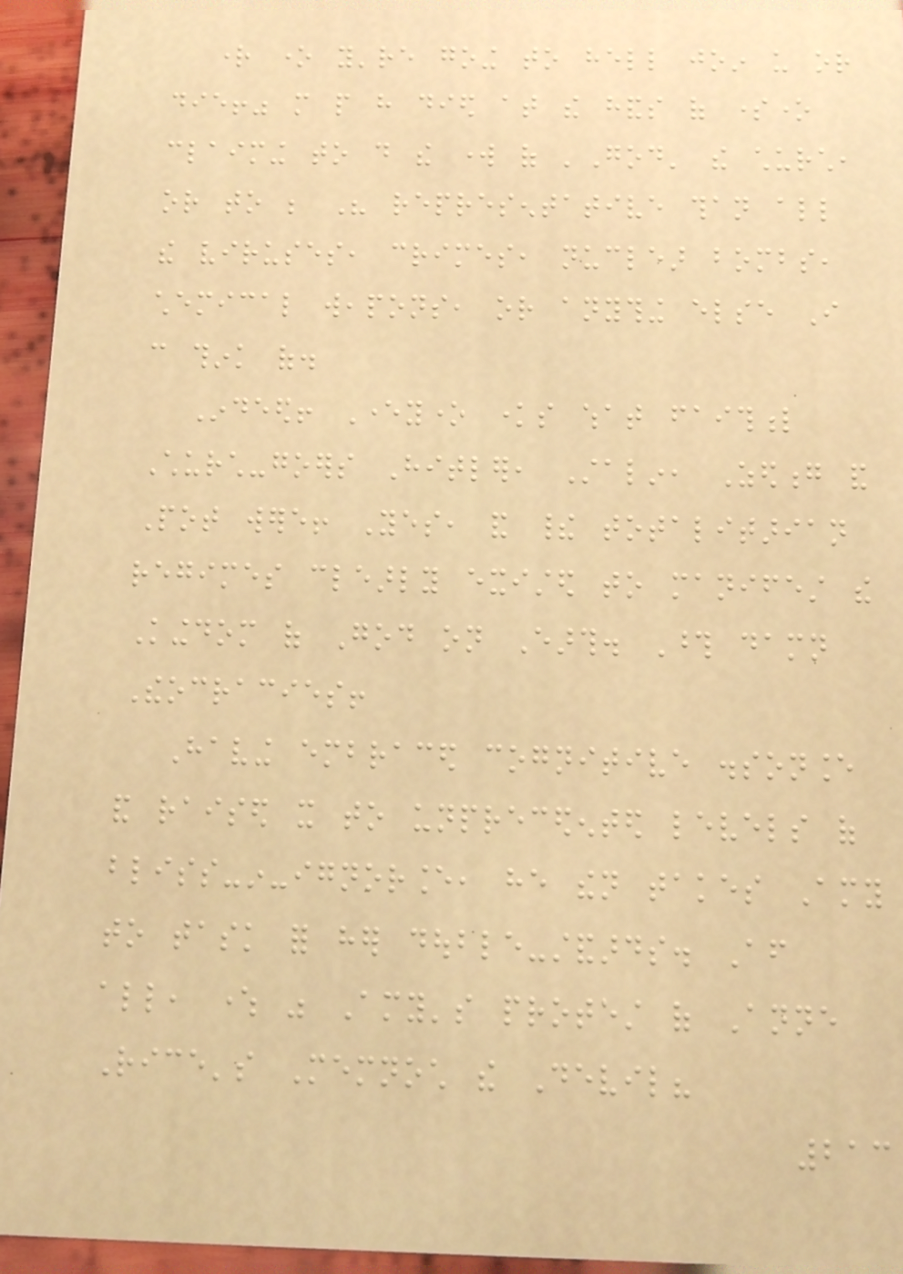right one you're going to hell join us or
die!" more people have died at the hands of someone
claiming to do the work of 'God' the church,
or to be His representative than all
the viruses, crimes, nuclear bombs,
chemical weapons, or anything else I
can think of.
Indeed! Everyone knows what faithful
Church-goers Hitler, Stalin, Zedong and
Pot were! Yes, and their totalitarian
regimes clearly existed to manifest the
Kingdom of God on Earth. Those damn
Theocracies!
Having embraced cognitive dissonance
and raised it to unprecedented levels of
bliss-in-ignorance, he then takes Amy
to task for her double-standards. After
all, where was Amy's protest of Anne
Rice's Memnoch the Devil?
213
